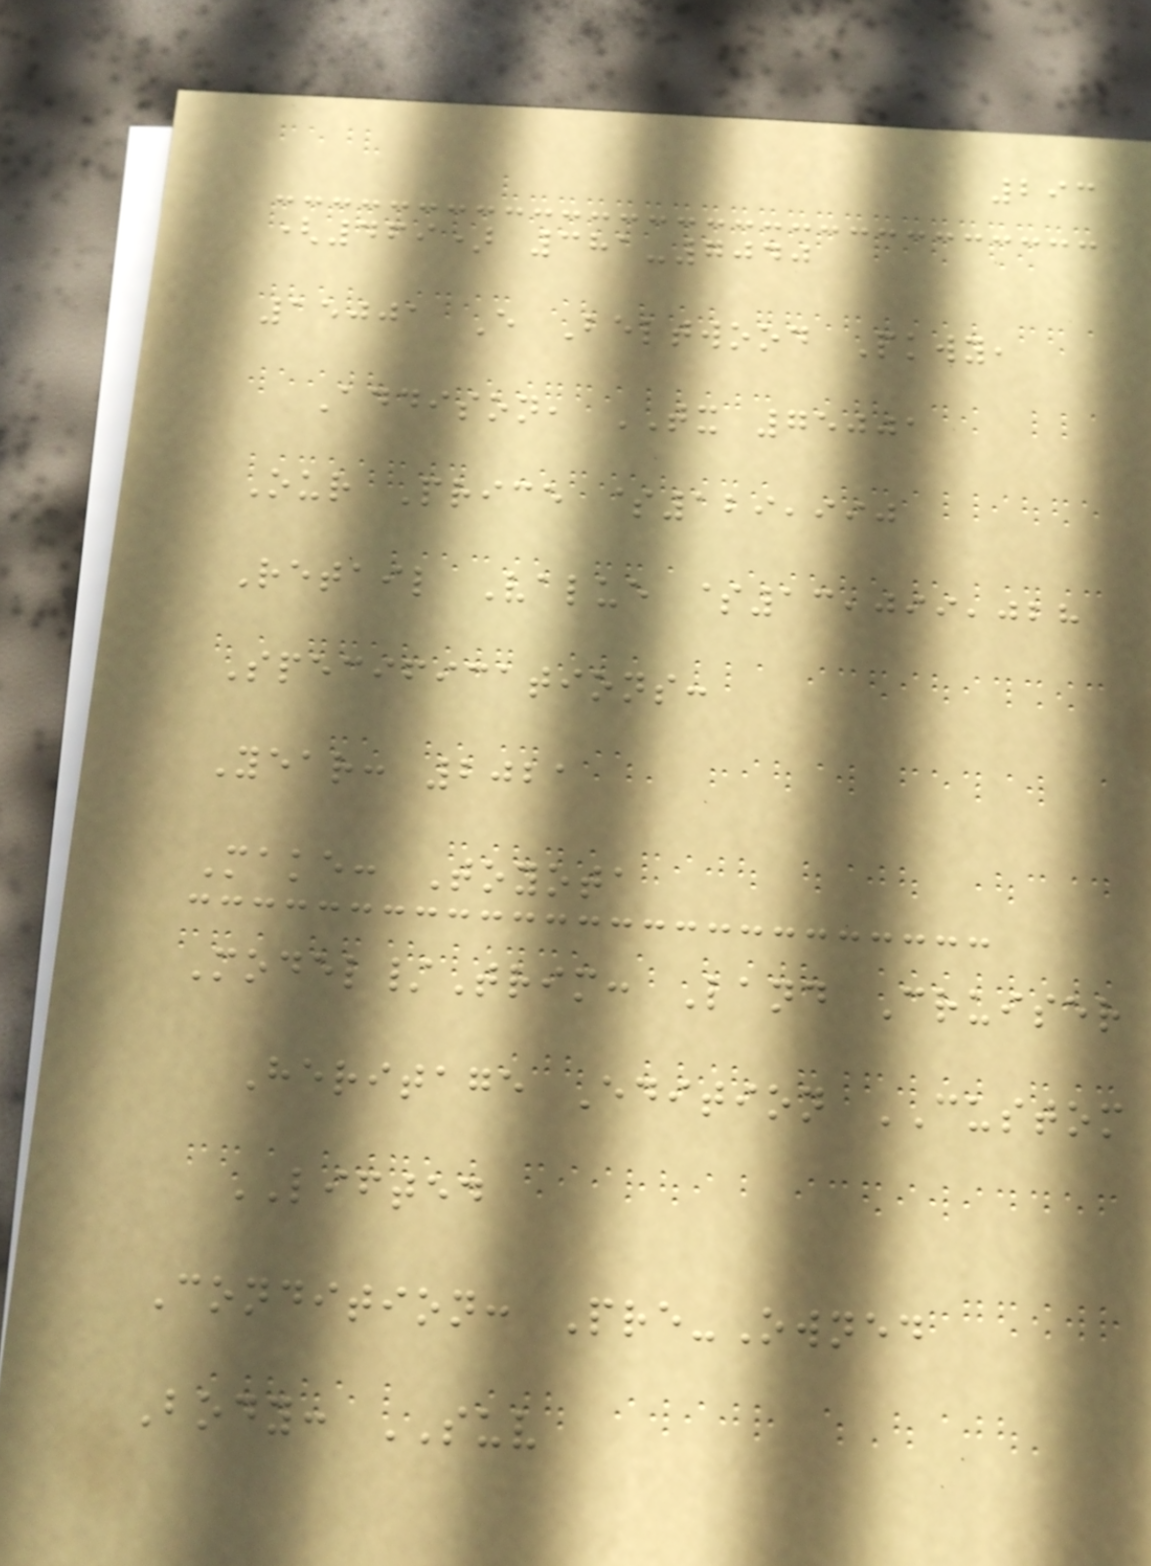293
(469) 381-7040
15001 E Beltwood Pkwy,
Addison, TX 75001
Our Price $129,990
Retail Value $13,099,028
Specifications:
Year: 2021
Make: Toyota
Model/Trim: Land Cruiser
Heritage Edition CUSTOM
LIFTED
Condition: Pre-Owned
Body: SUV
